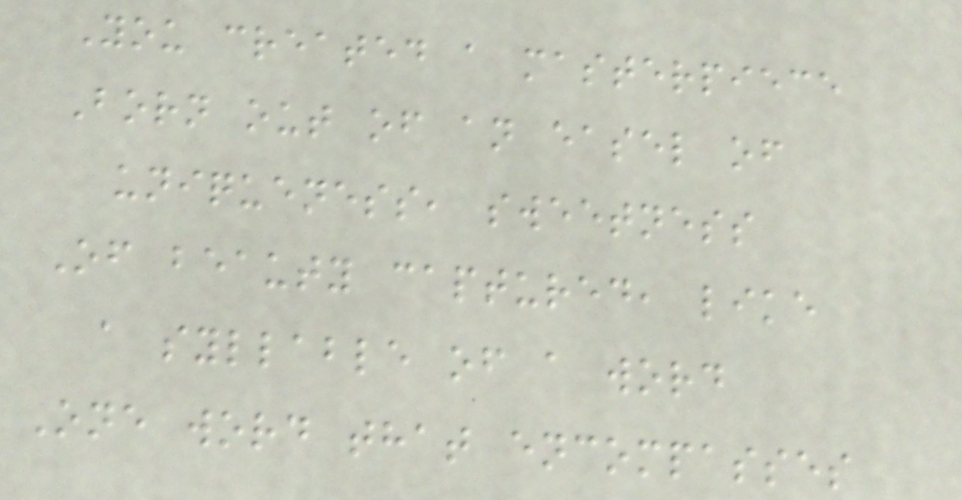You created a masterpiece
Born out of an easel of
uniqueness, sweetness
Of beauty captured, like
a syllable of a word
One word that encompasses
